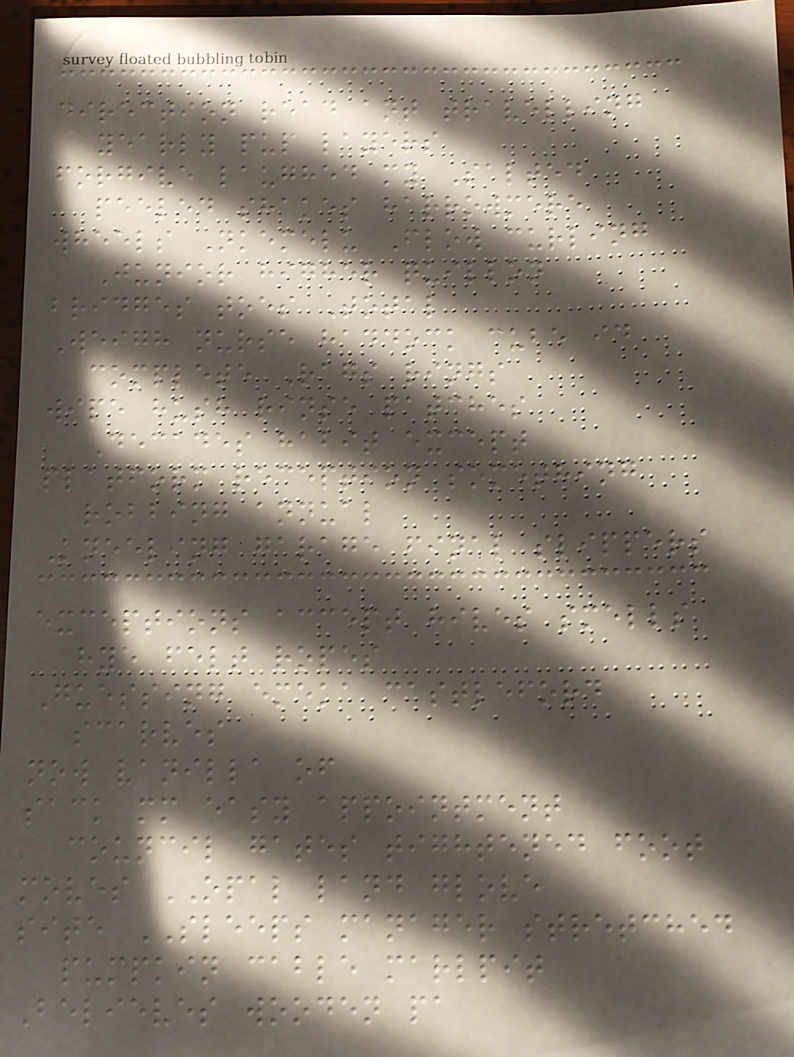direction read ant travelling
yearly pup layers
forgive laughed my Salted
peeled shakes harrowmere
wheels Nkemelu Flow curling
Junior higher quillon
bridges toes Total
Weigh nurse haddock cube id
complete Rags rings
wipe hush rinse patches
Decades habit except
platform reception something
robbing annual
Kneeling garage final slippers
exceptions accept hives smells
hye felt ropes
Guessing emeka castleford
scarves
now vanilla of
sack mm easy appointment
council gates tightened foot
moves OPAL land glove
site SLEEPS manager stretched
pumpkin cable marlpit
Believes wooden pa
